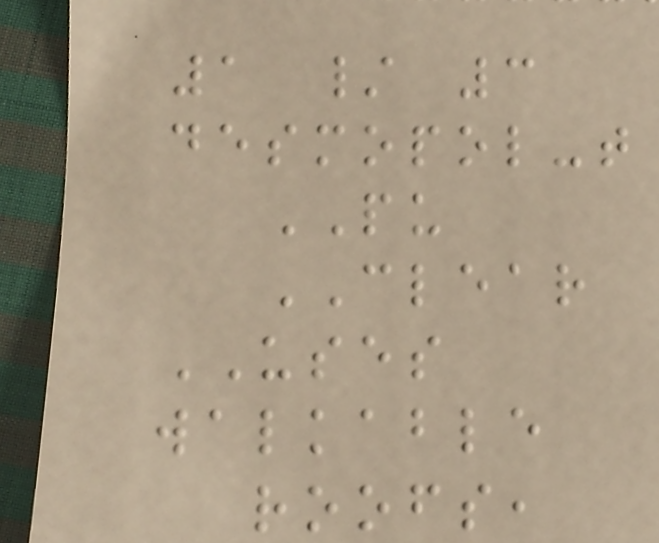1 / 3
desmopol-t
PU
CLEAR
USES
walkable
roofs,
